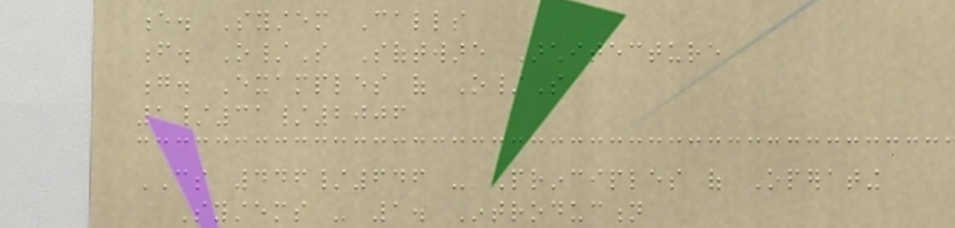e. System Calls
f. O/S Software Architecture
g. Examples of O/S
1/31/2006
CS 446/646 - Principles of Operating
Systems - 1. Introduction
